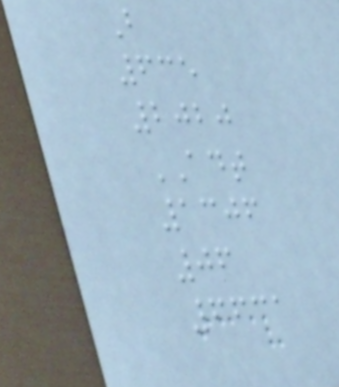B
635
2020
ADT
1306
06
6631
